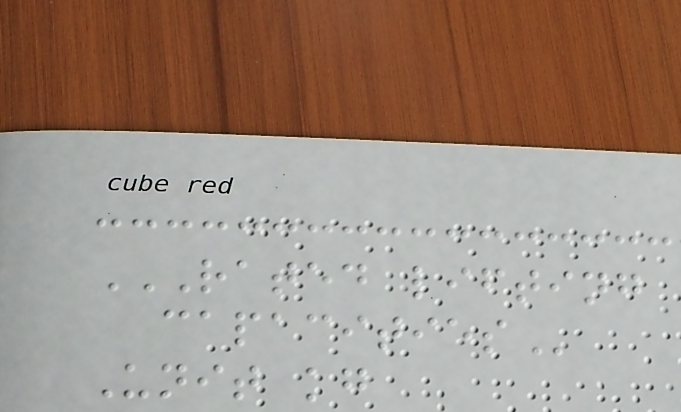RATED LIFTING
CAPACITIES
Unit kg
